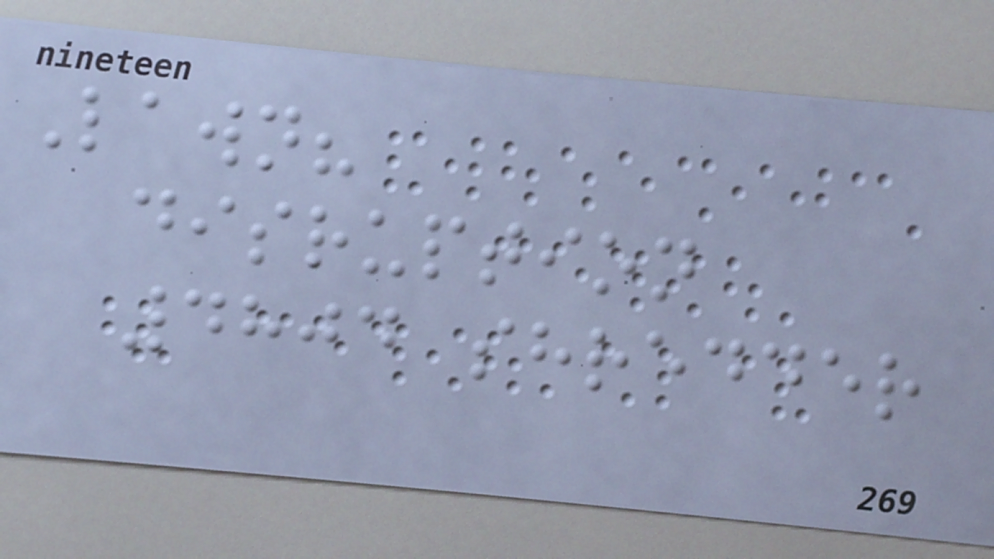Lawn?
disruption
4804 shredder
